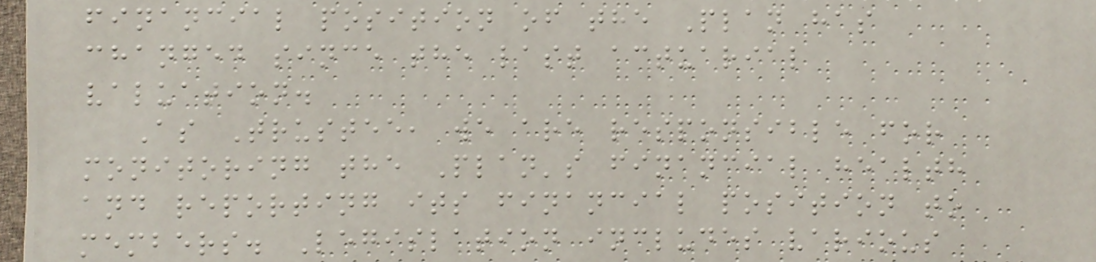financial position of the Plan has
changed since the last actuarial
valuation.
As Trustee, we are responsible for
monitoring the Plan's financial health
and reporting its financial position to
members. Legislation includes various
